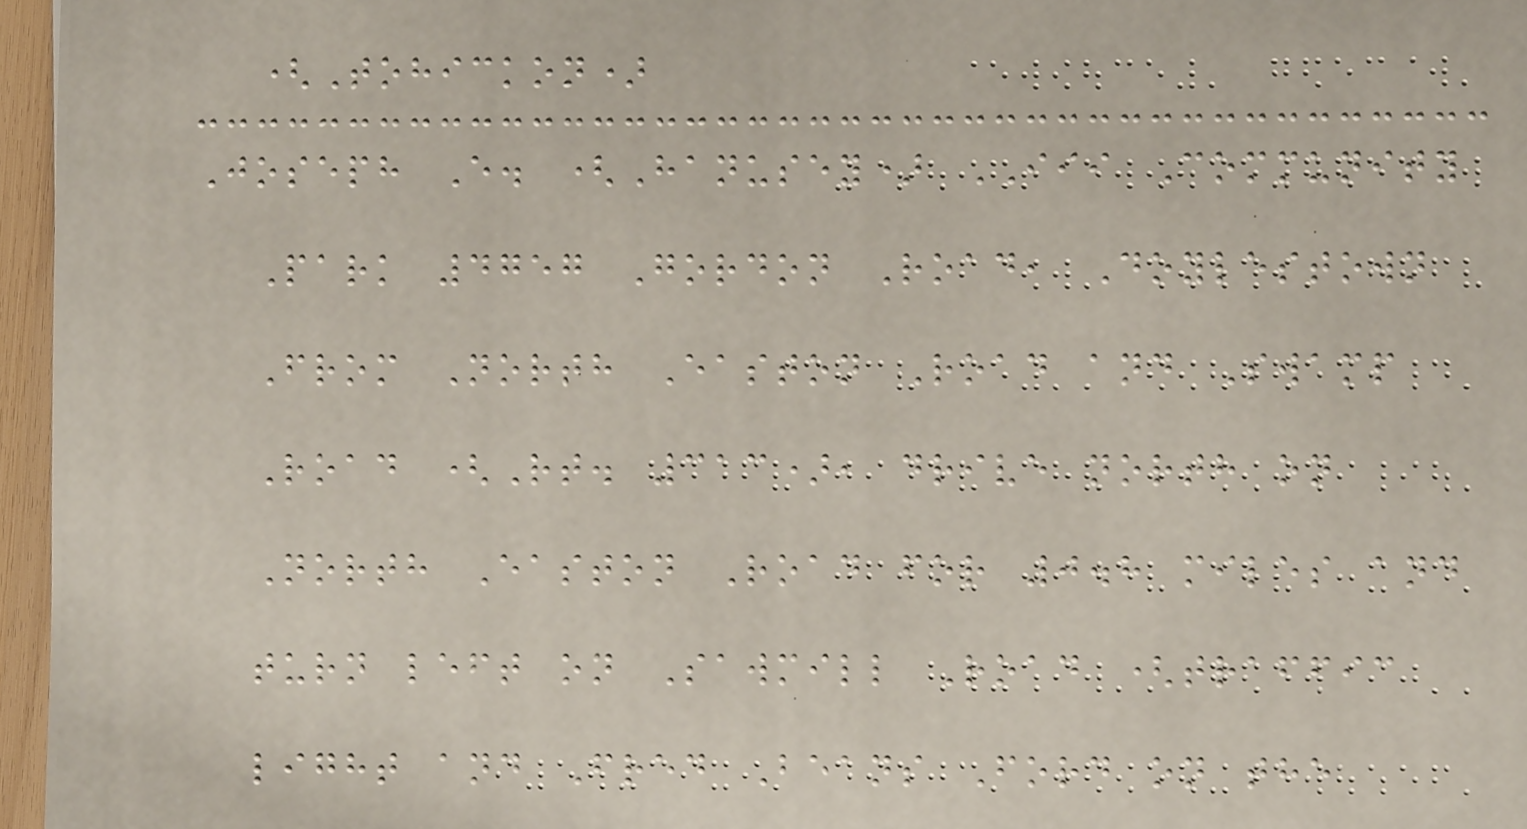(Tohickon)
Joseph E. (Hanusey) III Community
Park 4757 Gordon Road, Doylestown
From North Easton Road and Swamp
Road (Rt. 313), drive north on
North Easton Road for 0.8 miles and
turn left on Sawmill Road (traffic
light and Fred Beans Ford on the
